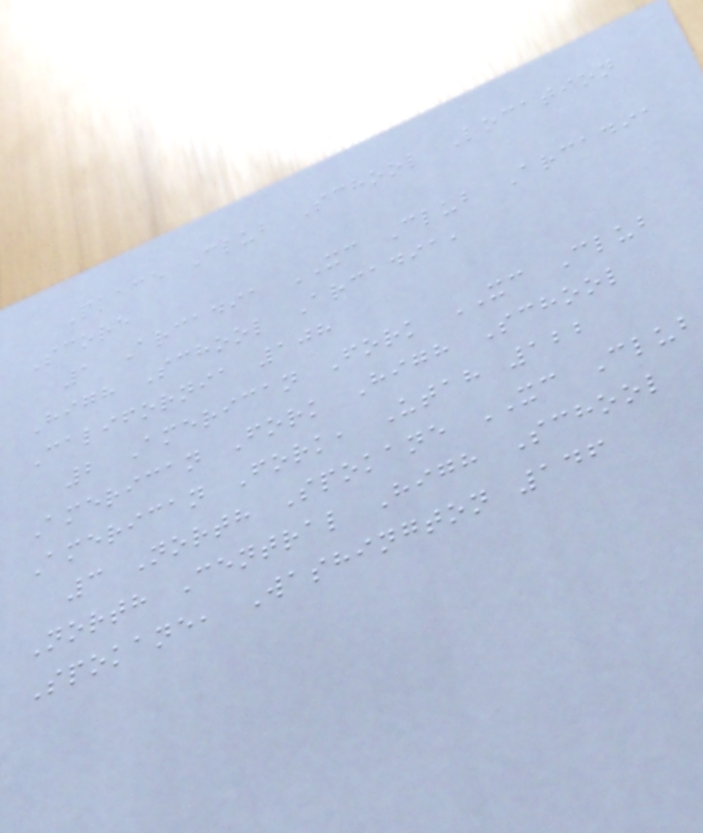Place Club School Location
Score
1 Arcadia XC Club Arcadia
High School Arcadia,
California 108
2 American Fork XC Club
American Fork High School
American Fork, Utah 122
3 North Spokane XC Club
North Central High School
Spokane, Washington 146
